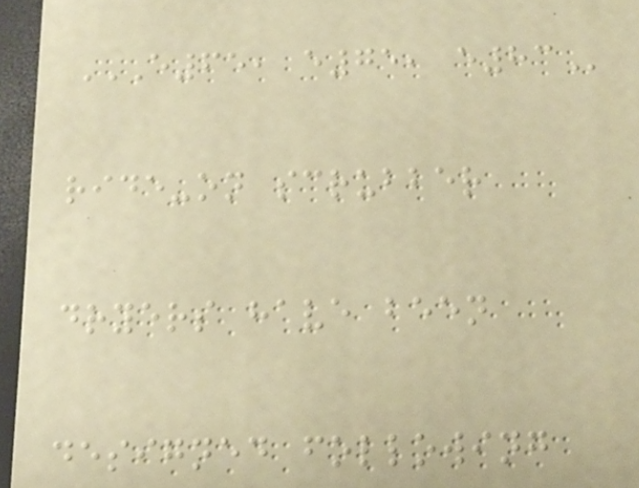E65, E75, E83
ride-on scrubber
dryers have been
designed following
